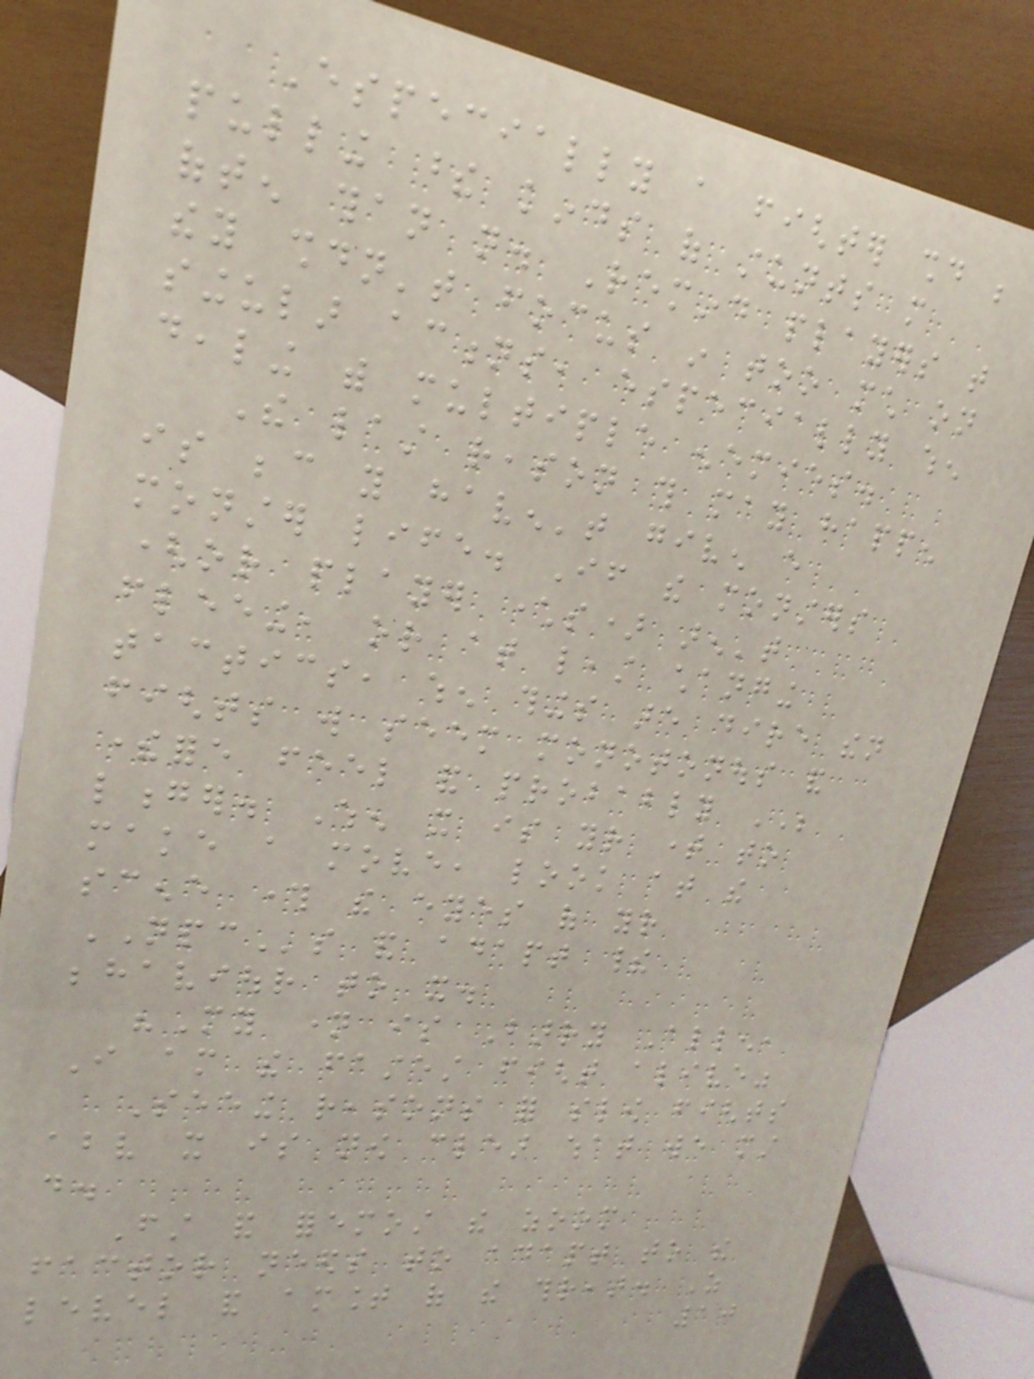Especially a fighter should be
pulling these kinds of stunts more
often than not. Remind players that
they shouldn't focus in too much on
singular actions, especially when
dealing with multiple enemies.
The last reason this may happen
is because you haven't given every
monster life. If the monsters
(or player characters) aren't
fleeing, or at least changing
tactics, when things are dire then
fights will seem monotonous and
therefore feel and probably BE
longer. When it is your time to
make a move, look at the
scene through the eyes of your
NPCs and adapt their
behaviour to it.
"My name is Barry Allen,
I am the fastest fight alive"
Seeing reasons for slow fights
above it is now clear what we must
do.
First and foremost the zoom
factor needs to adapt to the
level and amount of the threat. As
10
